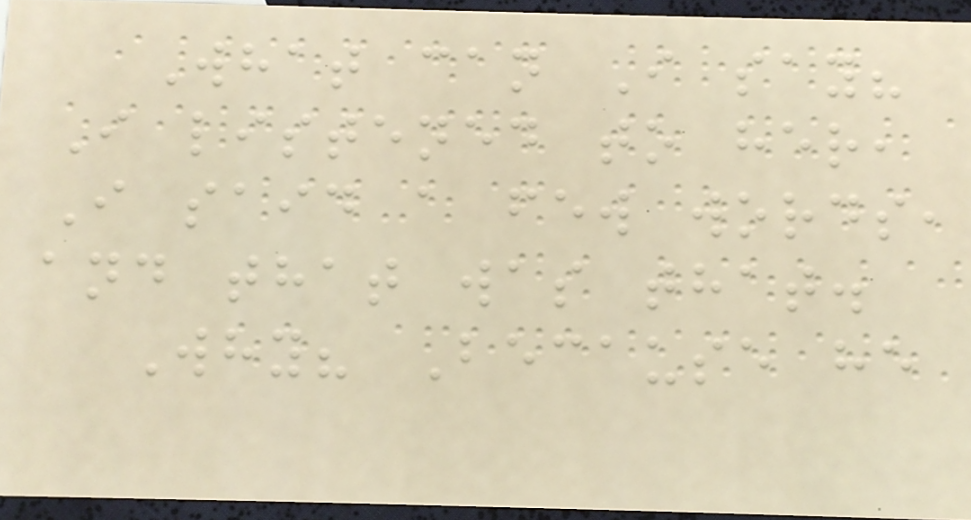What can I say?
I listened to her,
I said a few words,
and that was that.
Why? Because he
